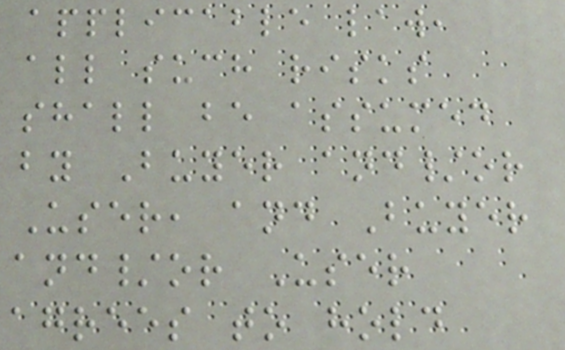applicable law,
all such risks
shall be assumed
by Buyer and/or
User, and Buyer
and/or User
agrees to hold
